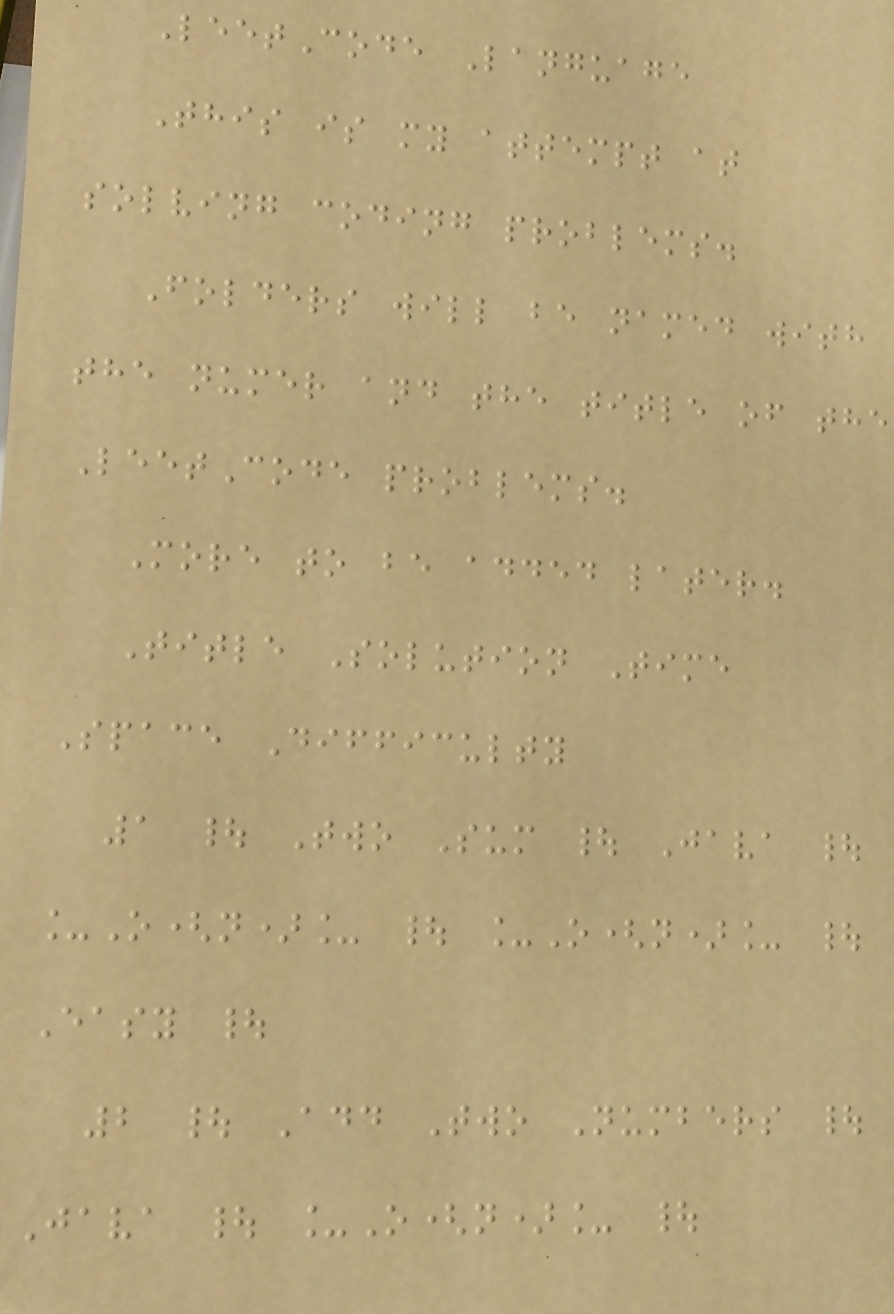LeetCode Language
This is my attempt at
solving coding problems.
Folders will be named with
the numer and the title of the
LeetCode problems.
More to be added later.
Title Solution Time
Space Difficulty
1 | Two Sum | Java |
_O(n)_ | _O(n)_ |
Easy |
2 | Add Two Numbers |
Java | _O(n)_ |
